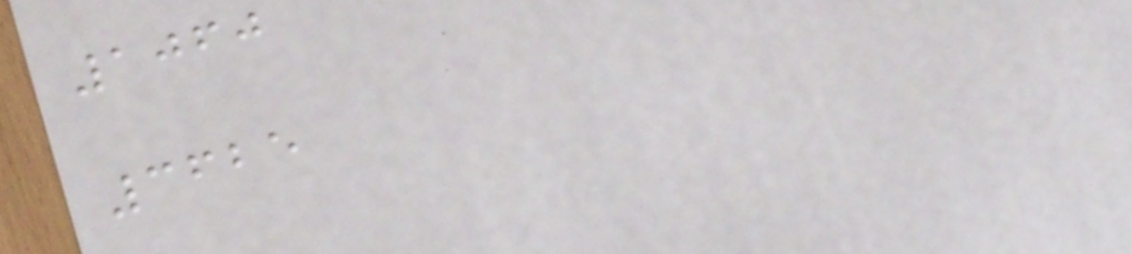1060
3625
